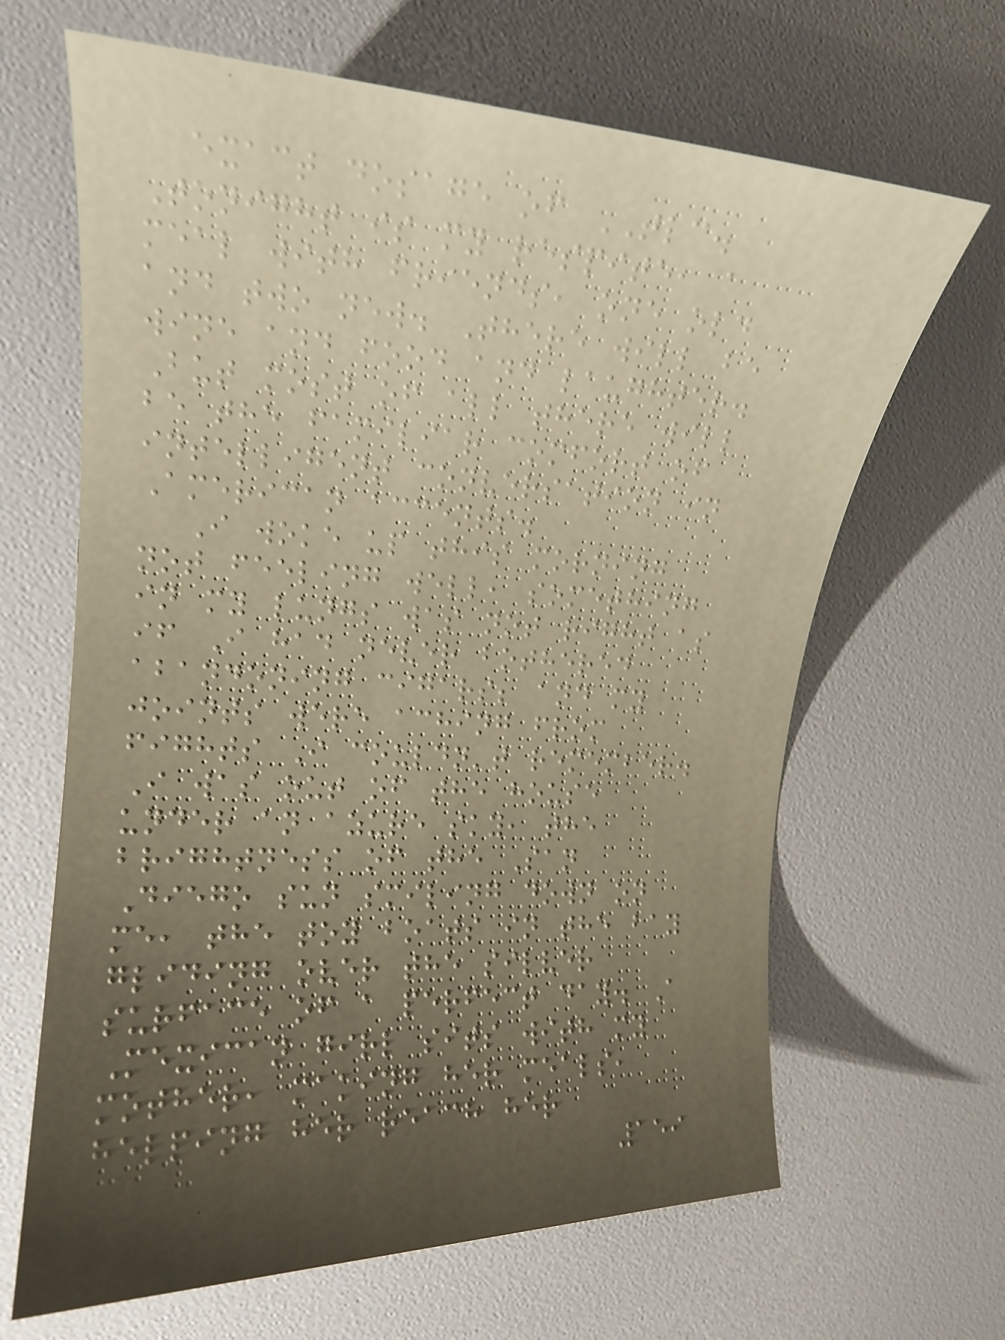exact dosage of TLC.
Tonight is my respite, a
meal with friends, one old
and two new. There will be
wine and food and laughter.
But most of all there will
be the familiar comfort of
intelligent conversation in
American accents.
I woke up this morning
not feeling well, something
in my lungs was not right as
if I had never bothered
abandoning cigars; and my
joints were aching from
fights I couldn't remember.
I was out of the house
under an azure sky, the
brightness of the San
Diego sun smiling down on
me, the toy boats in the bay
gliding over the silver
surface of a perfect day. A
Mexican girl sits with my
mother, making her meals,
helping her reach her
159
